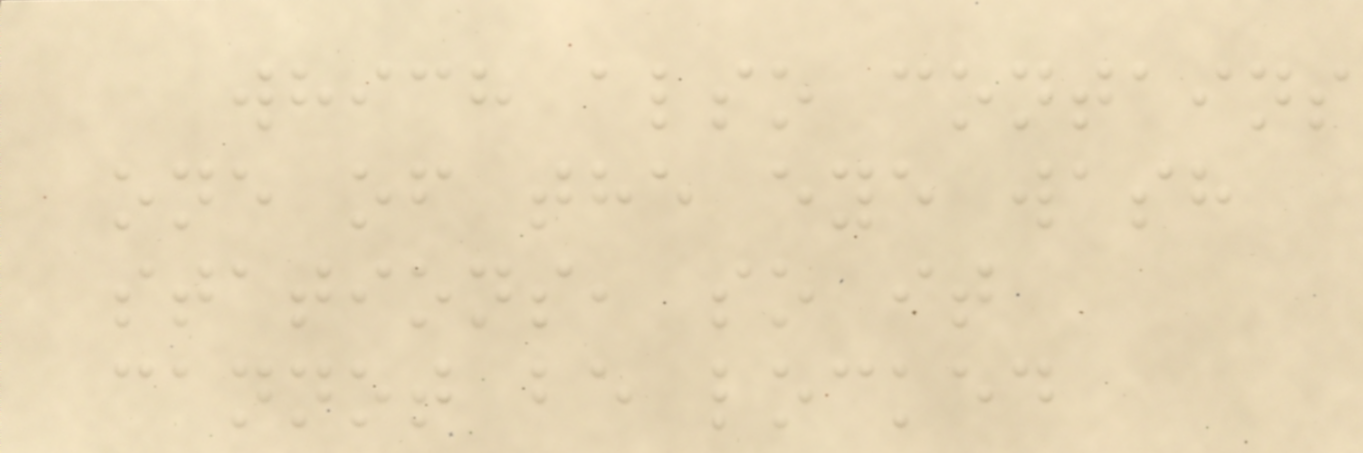which also contains
one of the eye wash
stations, so it
cannot be locked
